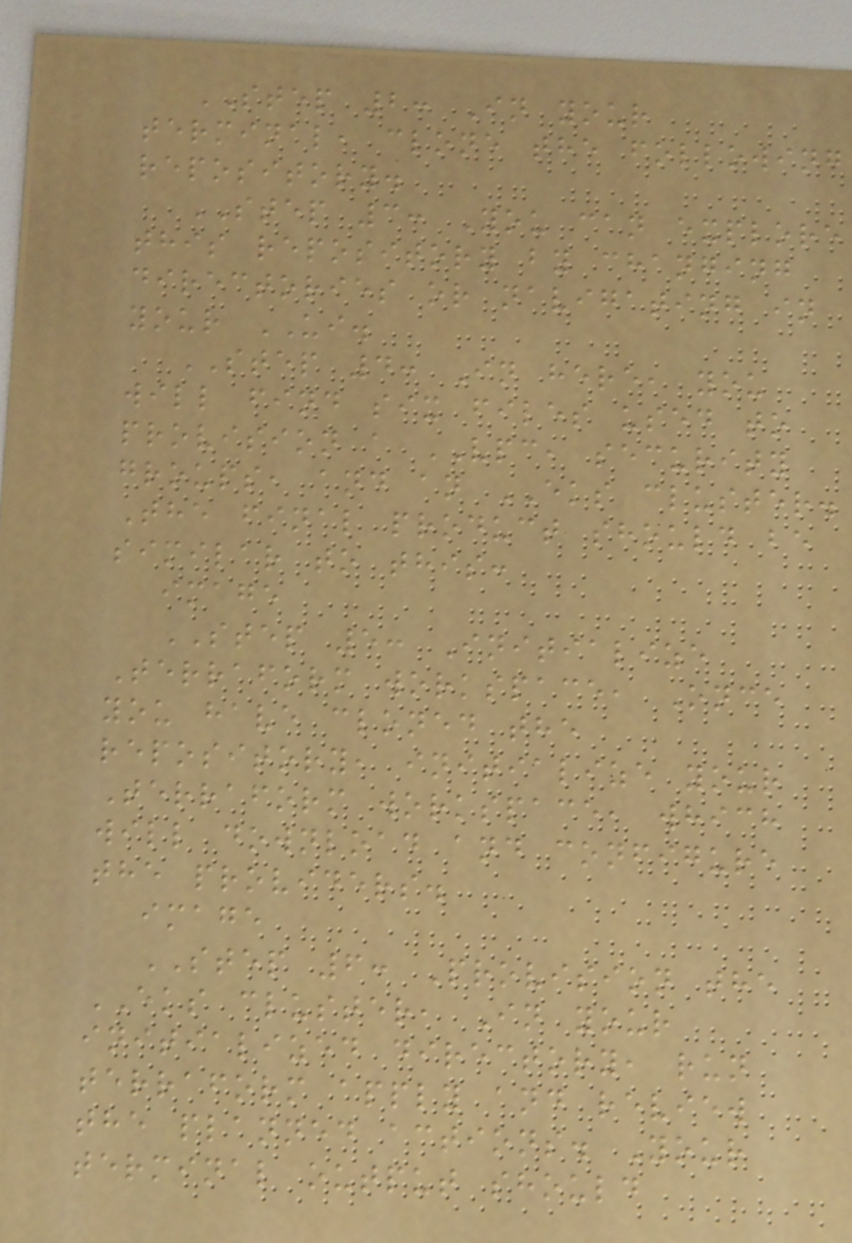STEP 2: In your
terminal, clone the following
repository.
STEP 3: You can explore
this repository by changing
directories or navigating in
your UI.
STEP 4: In here, you
will find six files used to
provision a VPC, security
groups, and an EKS cluster.
The final product should be
similar to this:
image
STEP 5: Initialize
Terraform workspace, Once
you have cloned the
repository, initialize your
Terraform workspace, which
will download and configure
the providers.
image
STEP 6: Provision the
EKS cluster, In your
initialized directory, run
terraform apply and review
the planned actions. Your
terminal output should
